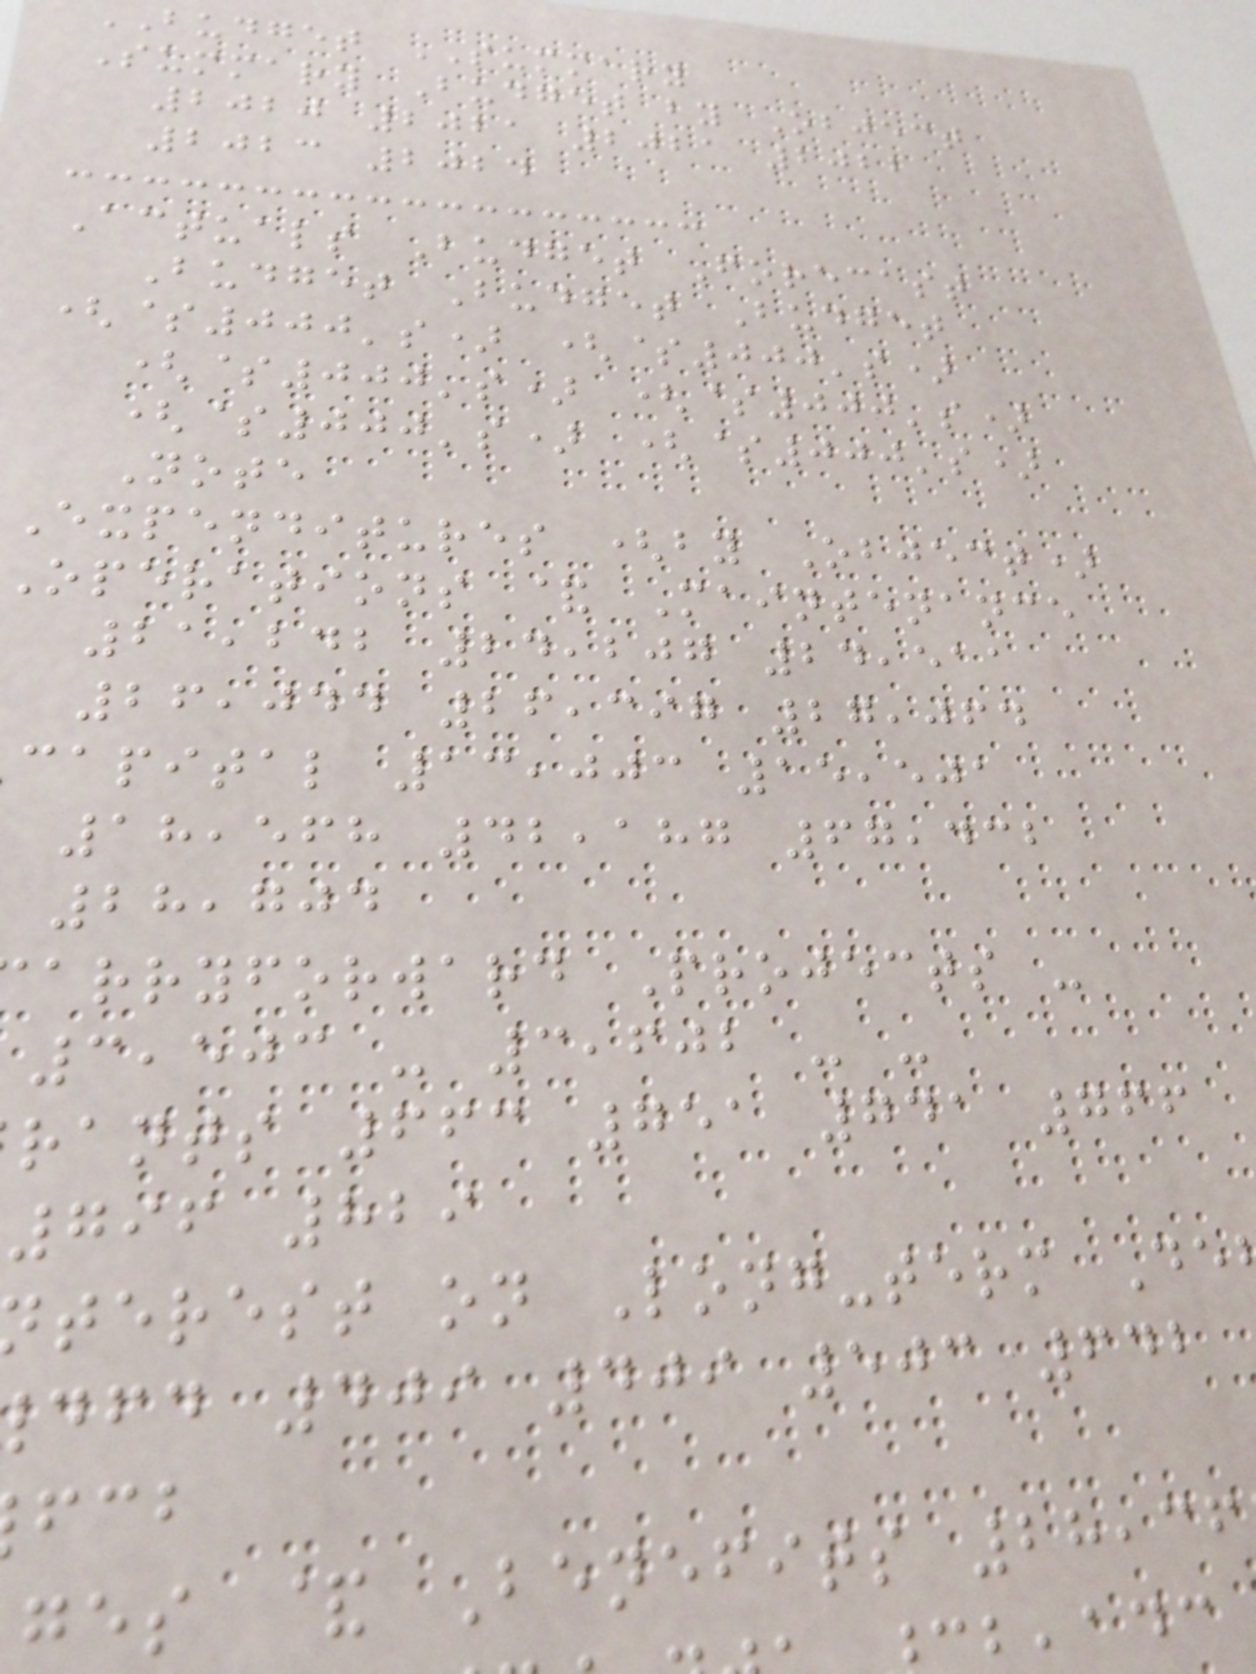budget SUMMARY
Summary Budget by Object
2020 2021 2021 2022
2023 2024
Actuals Budget Forecast
Budget Budget Budget
($000's) ($000's)
($000's) ($000's)
($000's) ($000's)
Note
Expenditures (by Object)
operations & Maintenance
21,242 24,207 24,511
26,044 26,397 27,064
capital 13,003 15,501
18,568 42,187 67,432
28,704
arryforward Projects -
3,503 - 3,602 - -
rants 663 751 741 766
796 829
terest on Long-term De
dfd 409 409 503 642
ges & Benefits 28,36
